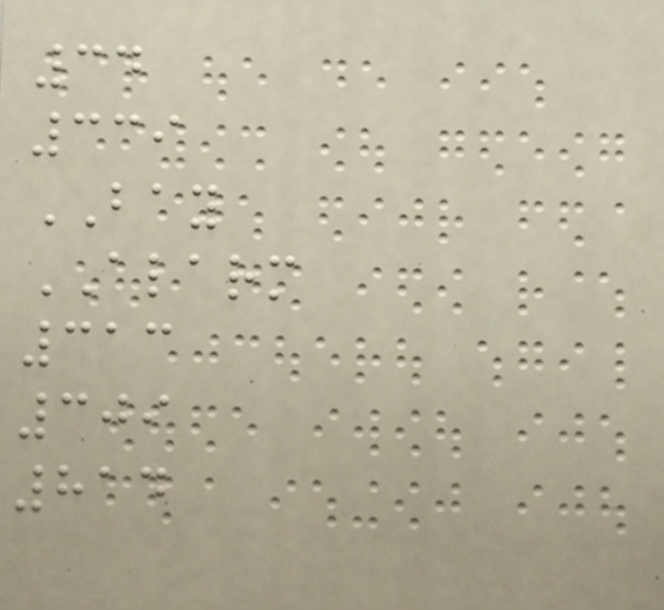34
339
BAY
ALARM
313
309
814
